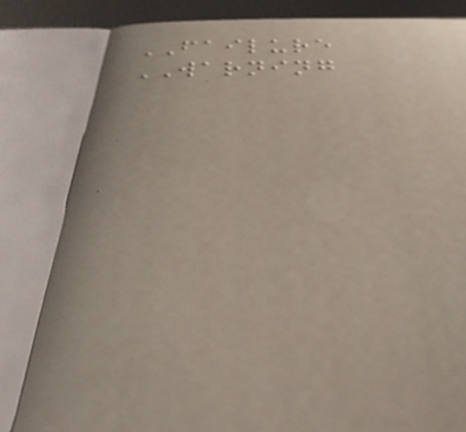FAILURE
WARNING
